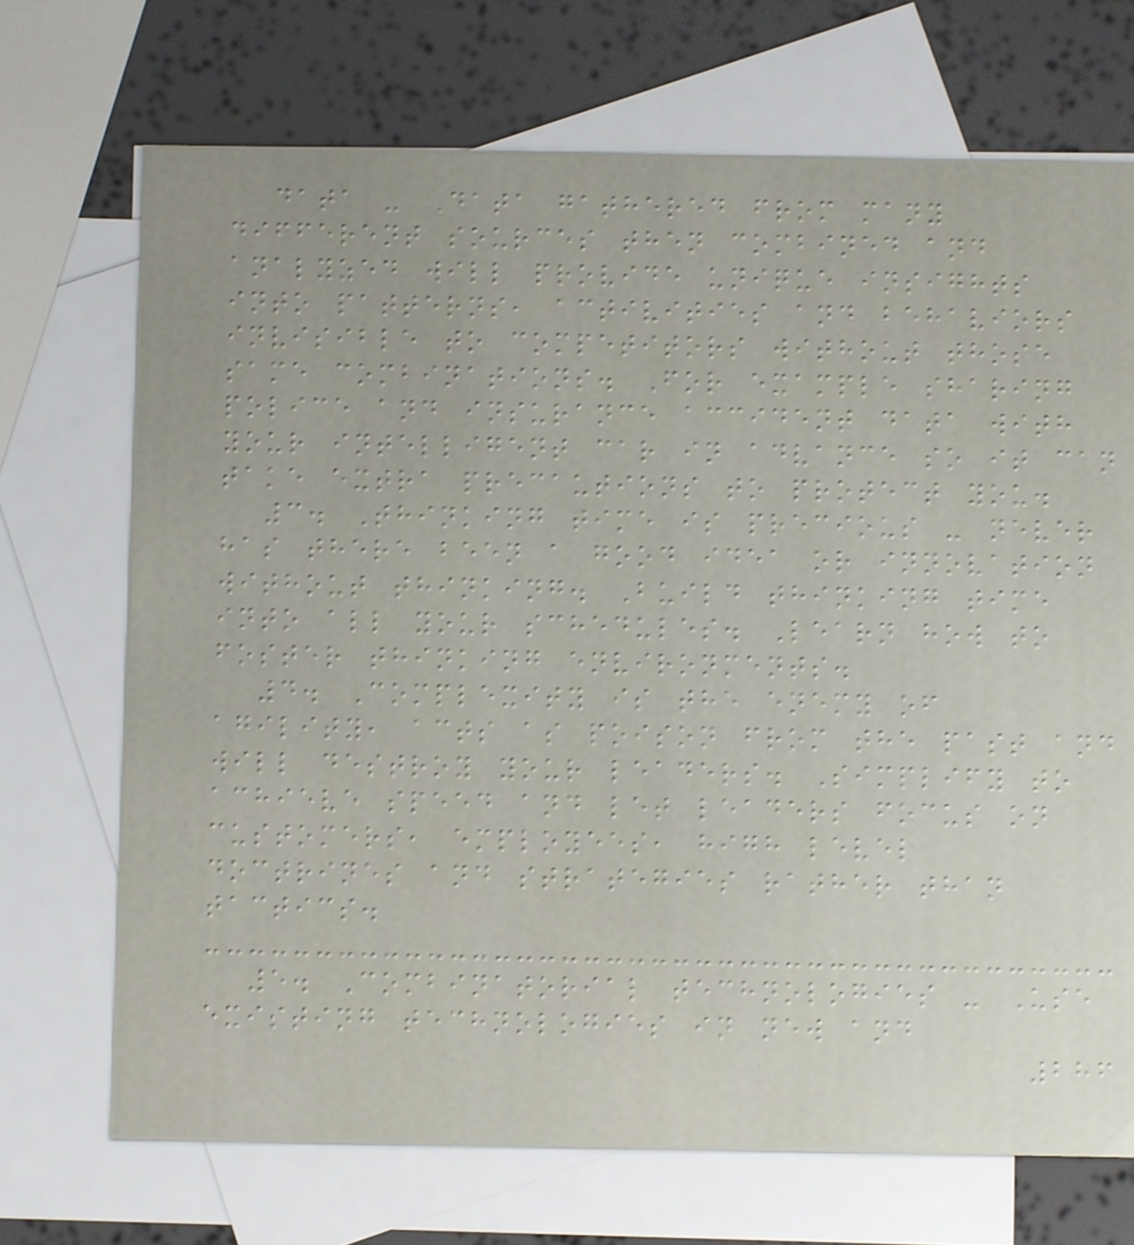data - Data gathered from many
different sources then combined and
analyzed will provide unique insights
into patterns, activities and behaviors
invisible to competitors without those
same combinations. For example sharing
police and insurance accident data with
your intelligent car in advance so it can
take extra precautions to protect you.
3. Thinking time is precious - never
has there been a good idea or innovation
without thinking. Build thinking time
into all your schedules. Learn how to
foster thinking environments.
4. Complexity is the enemy of
agility, acts as poison from the past and
will destroy your leaders. Simplify to
achieve speed and let leaders focus on
customers, employees, high level
doctrines and strategies rather than
tactics.
5. Combinatorial technologies - Use
existing technologies in new and
286
